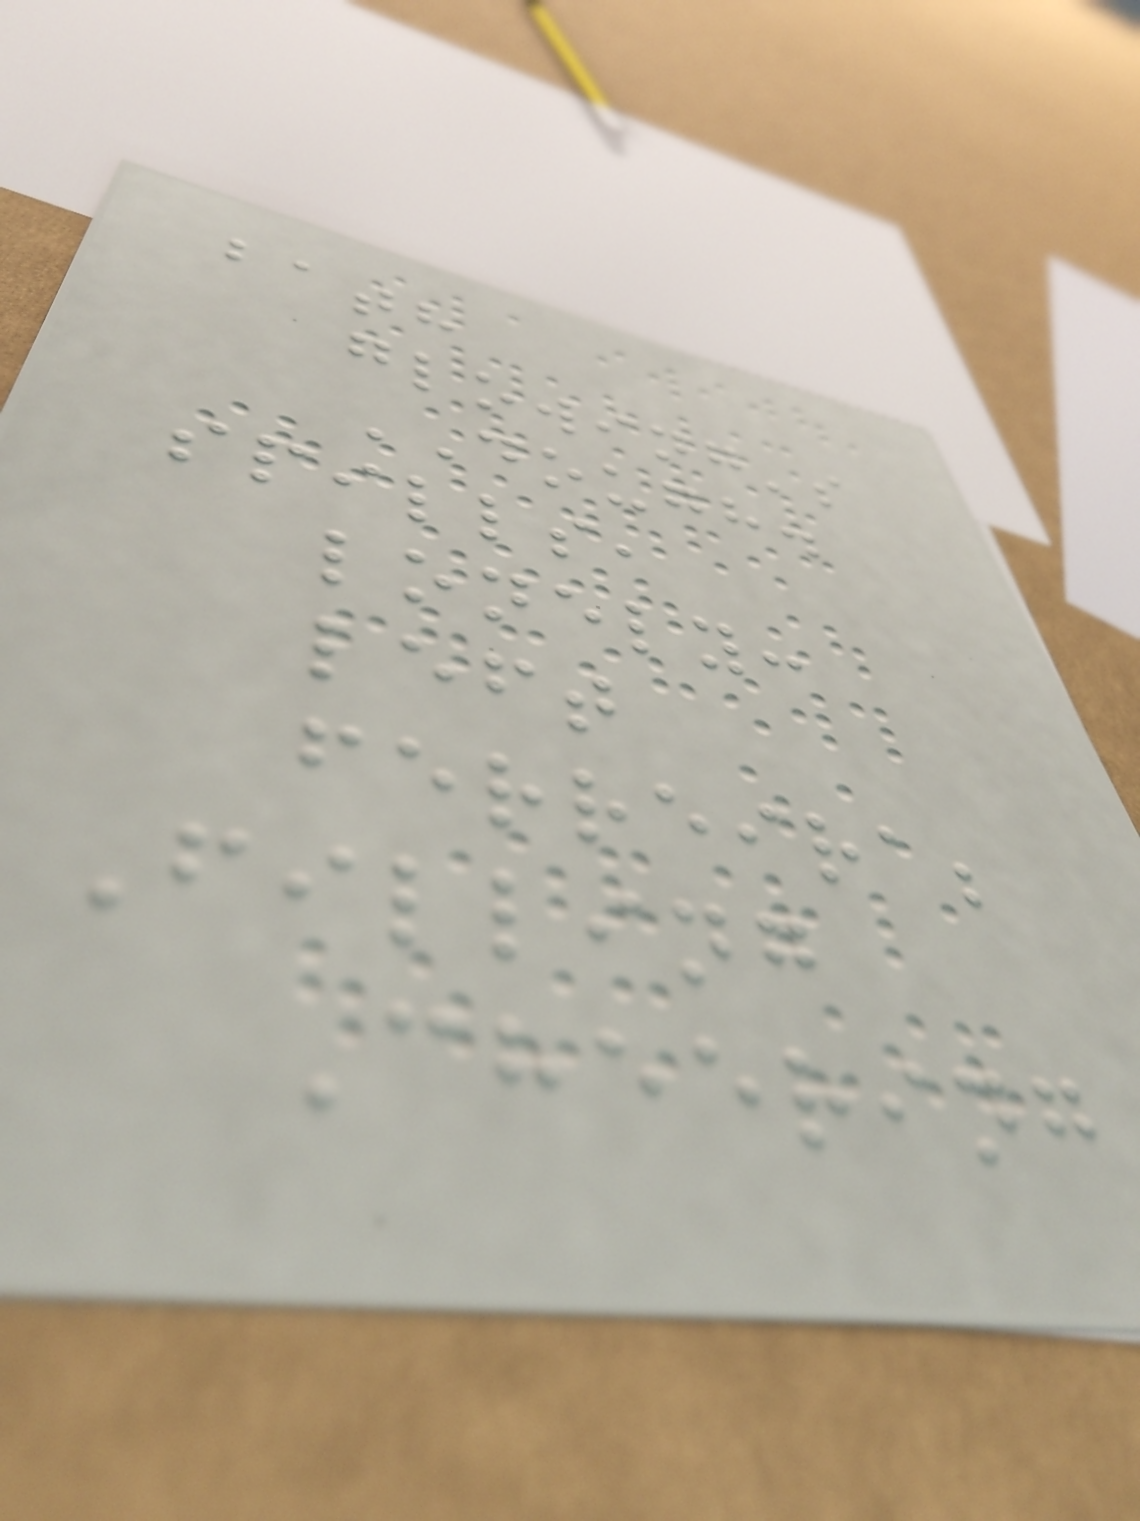bath
glowing's
DOUGH.
spills,
lonely:
left
ferreira;
Filling
Cheering
